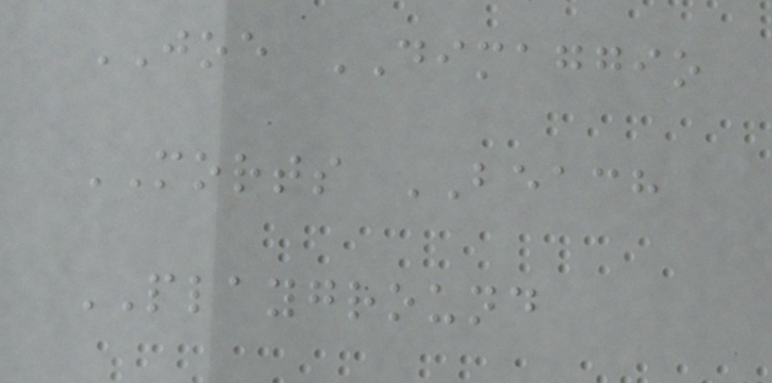JOE DIMAGGIO
MORTS BEACH
PLAYGROUND
